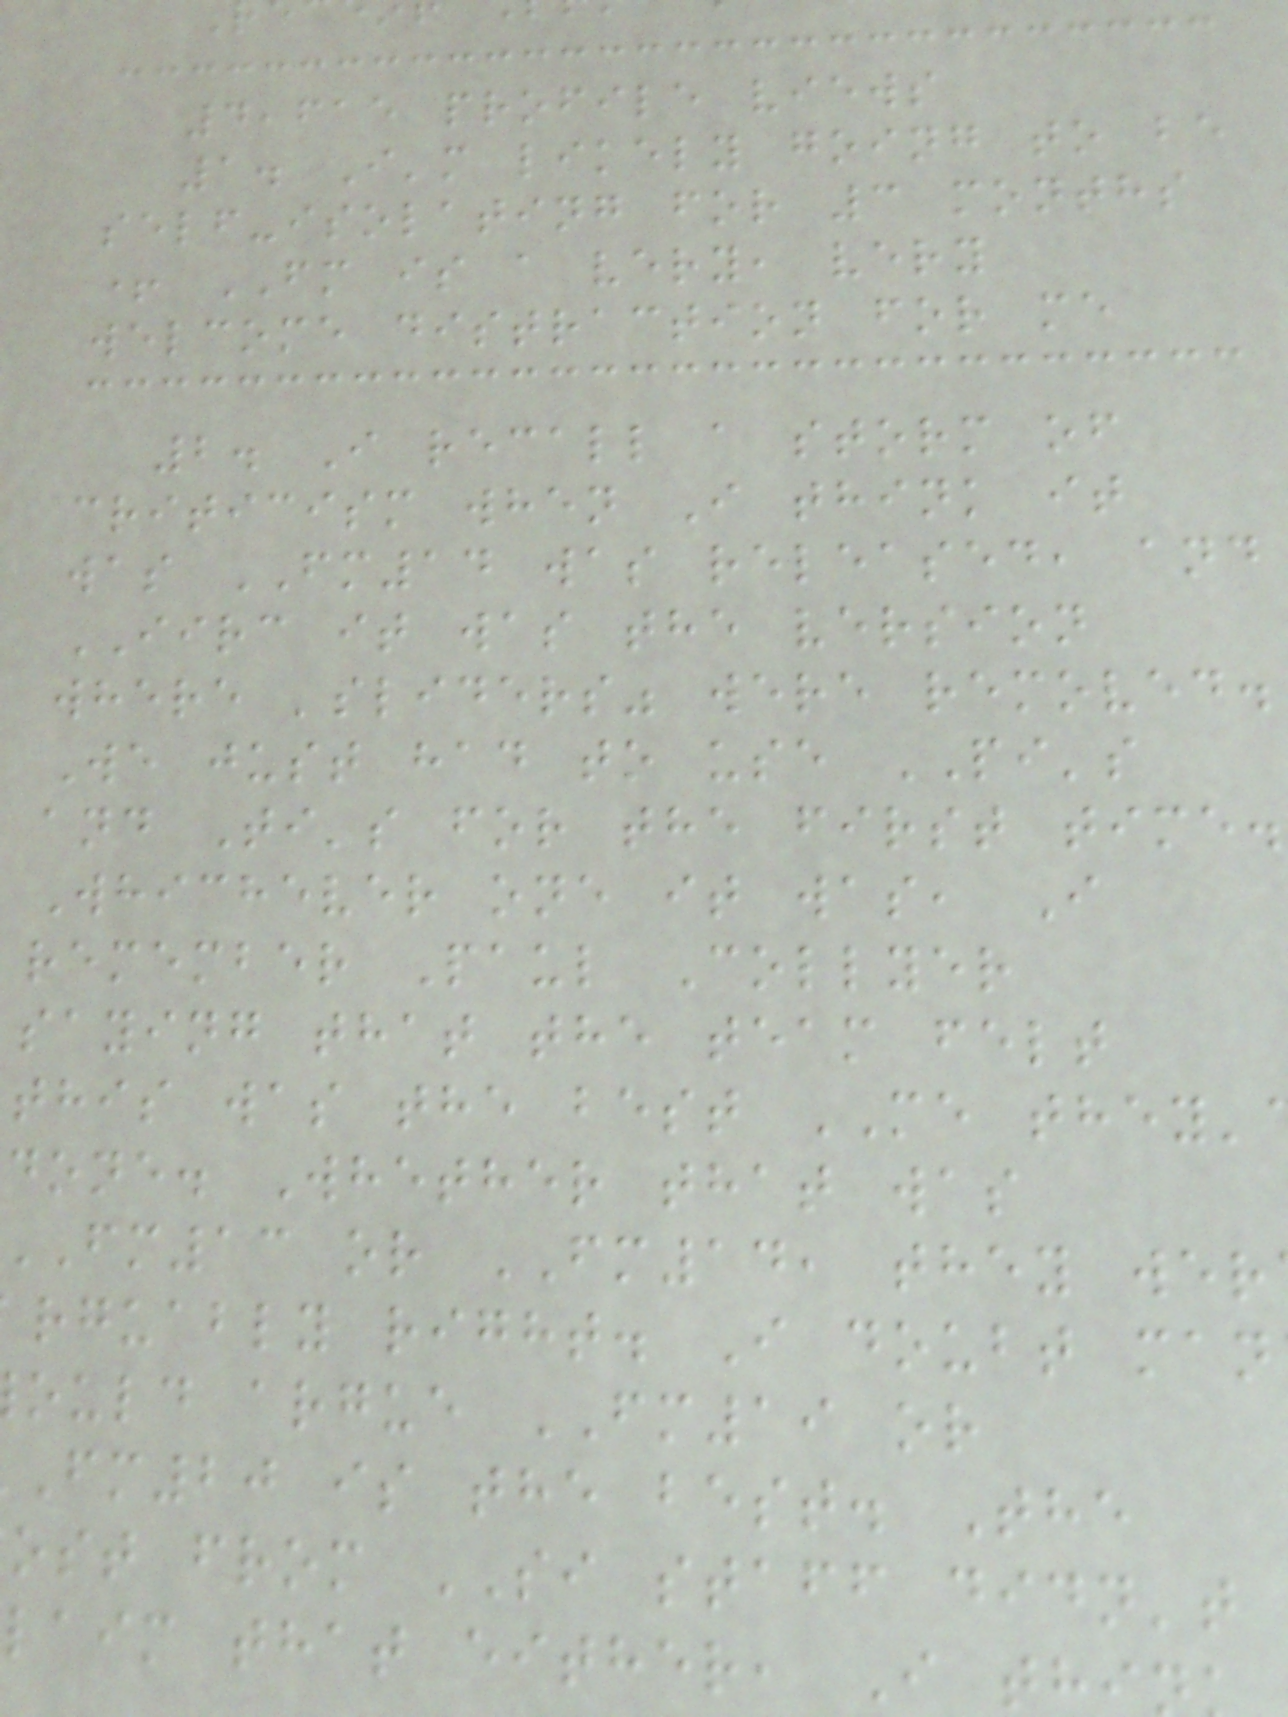4,615 profile views
1. I'm likely going to be
self-isolating for 3 months
+ FM is a very, very
welcome distraction for me
2. I recall a storm of
criticism when I think it
was FM14 was released, and
IIRC it was the version
where 'sliders" were removed.
We just had to use PI's
and Ti's for the first time.
Whichever one it was, I
remember Paul Collyer
saying that the team felt
this was the best ME they'
done. Whether that was
fm13 or FM14, they wer
rguably right. I doubt man
ould argue FM19 or
fm20 is the best. The
ost from SI staff didn't
laim that either, I th
